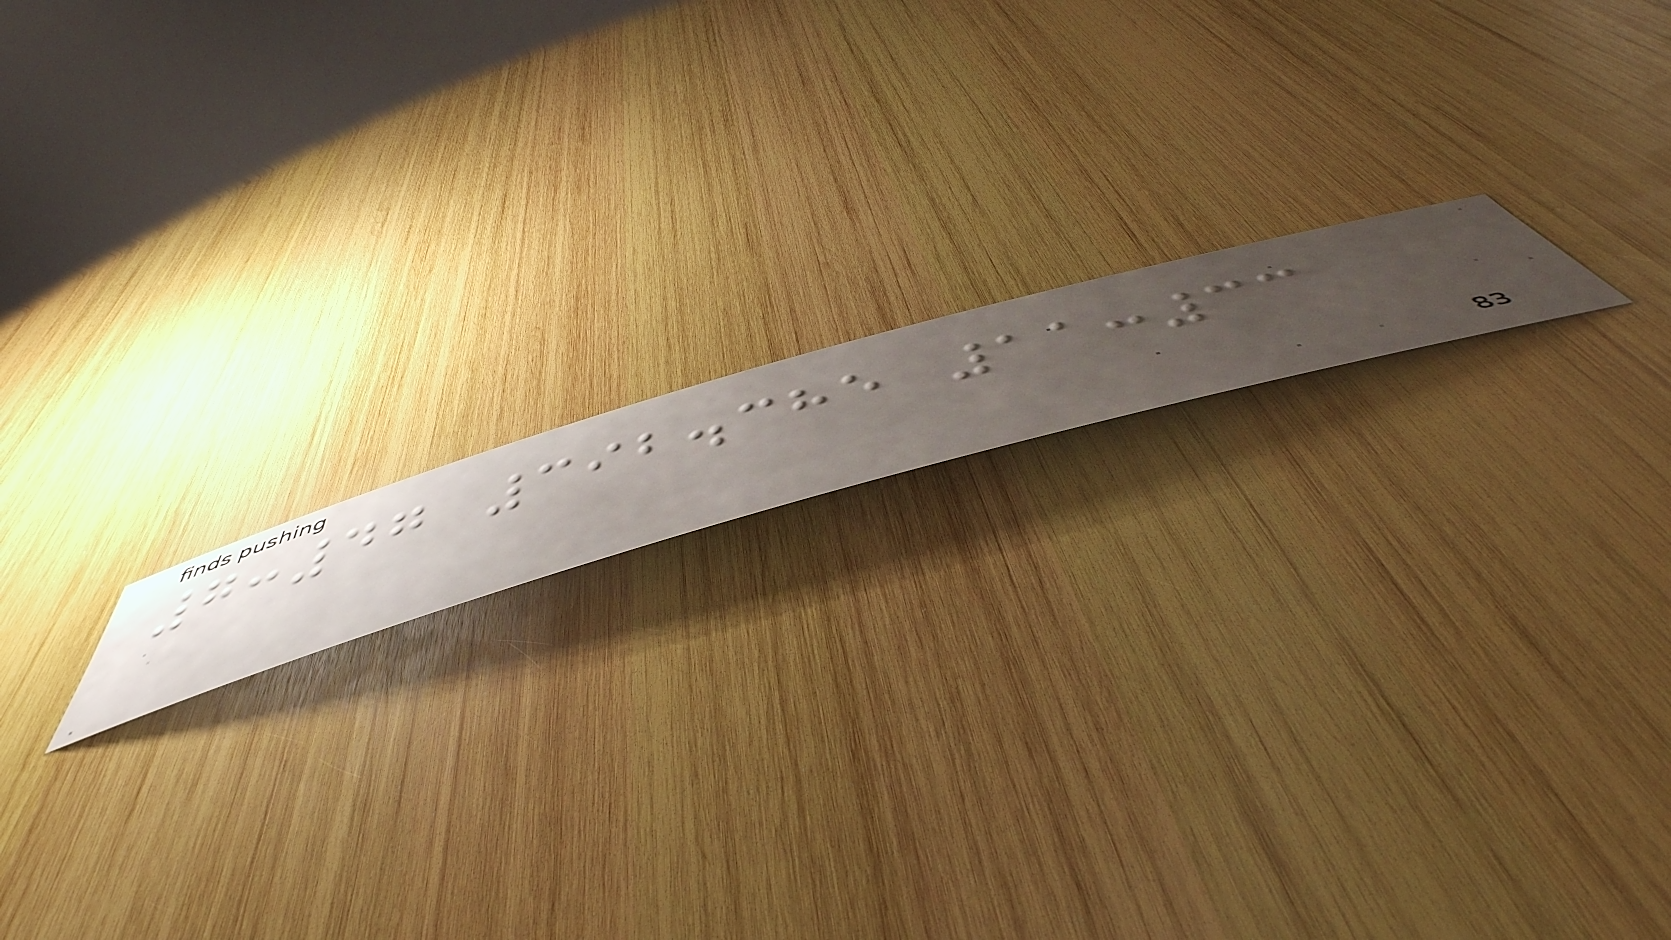7:47 392.385 11:33
